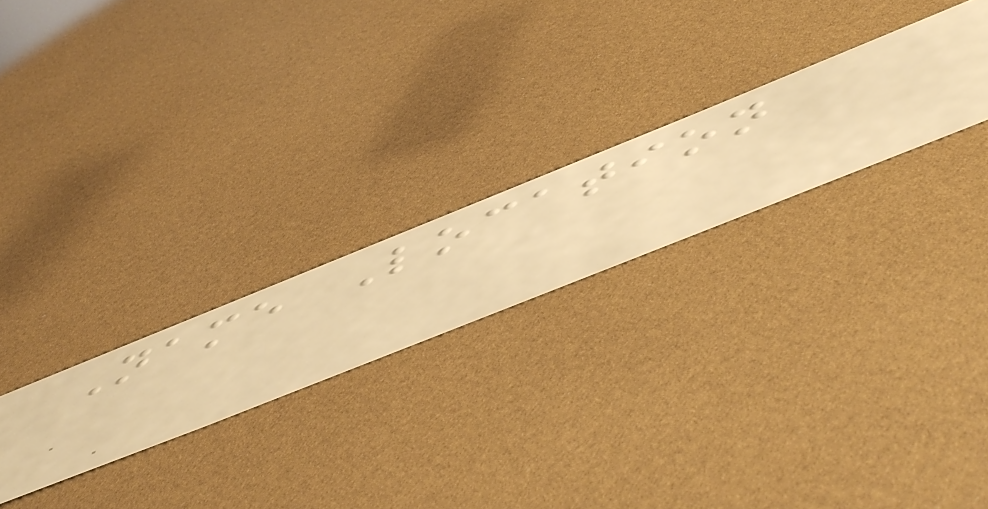Name Location
